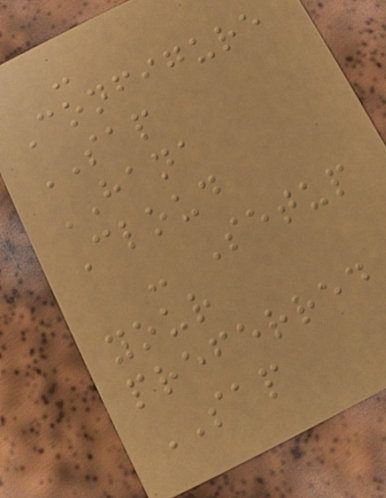-
Configure
SAP
HANA
Cloud
- Setup
your
preferred
SAP
